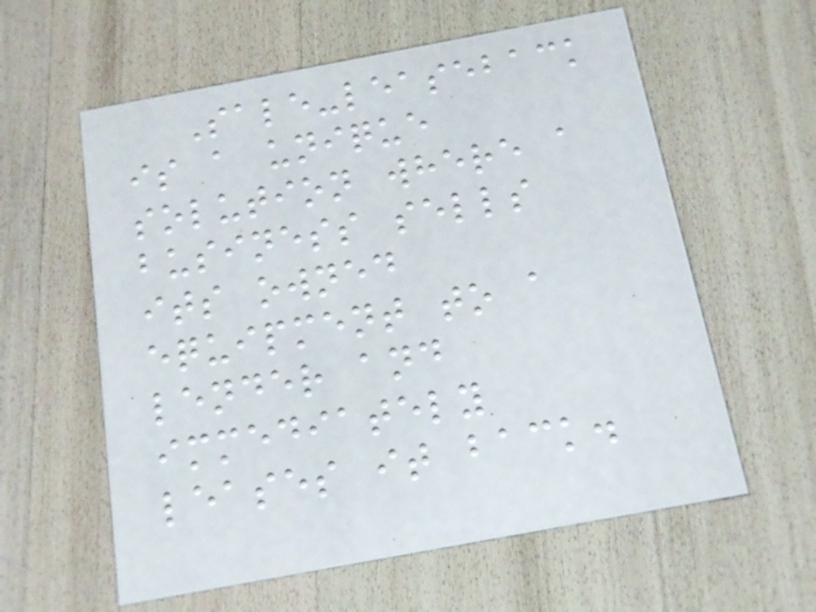Sale-leaseback
is a unique
solution where a
business sells
its owned
equipment to a
lender and
immediately
leases it back.
